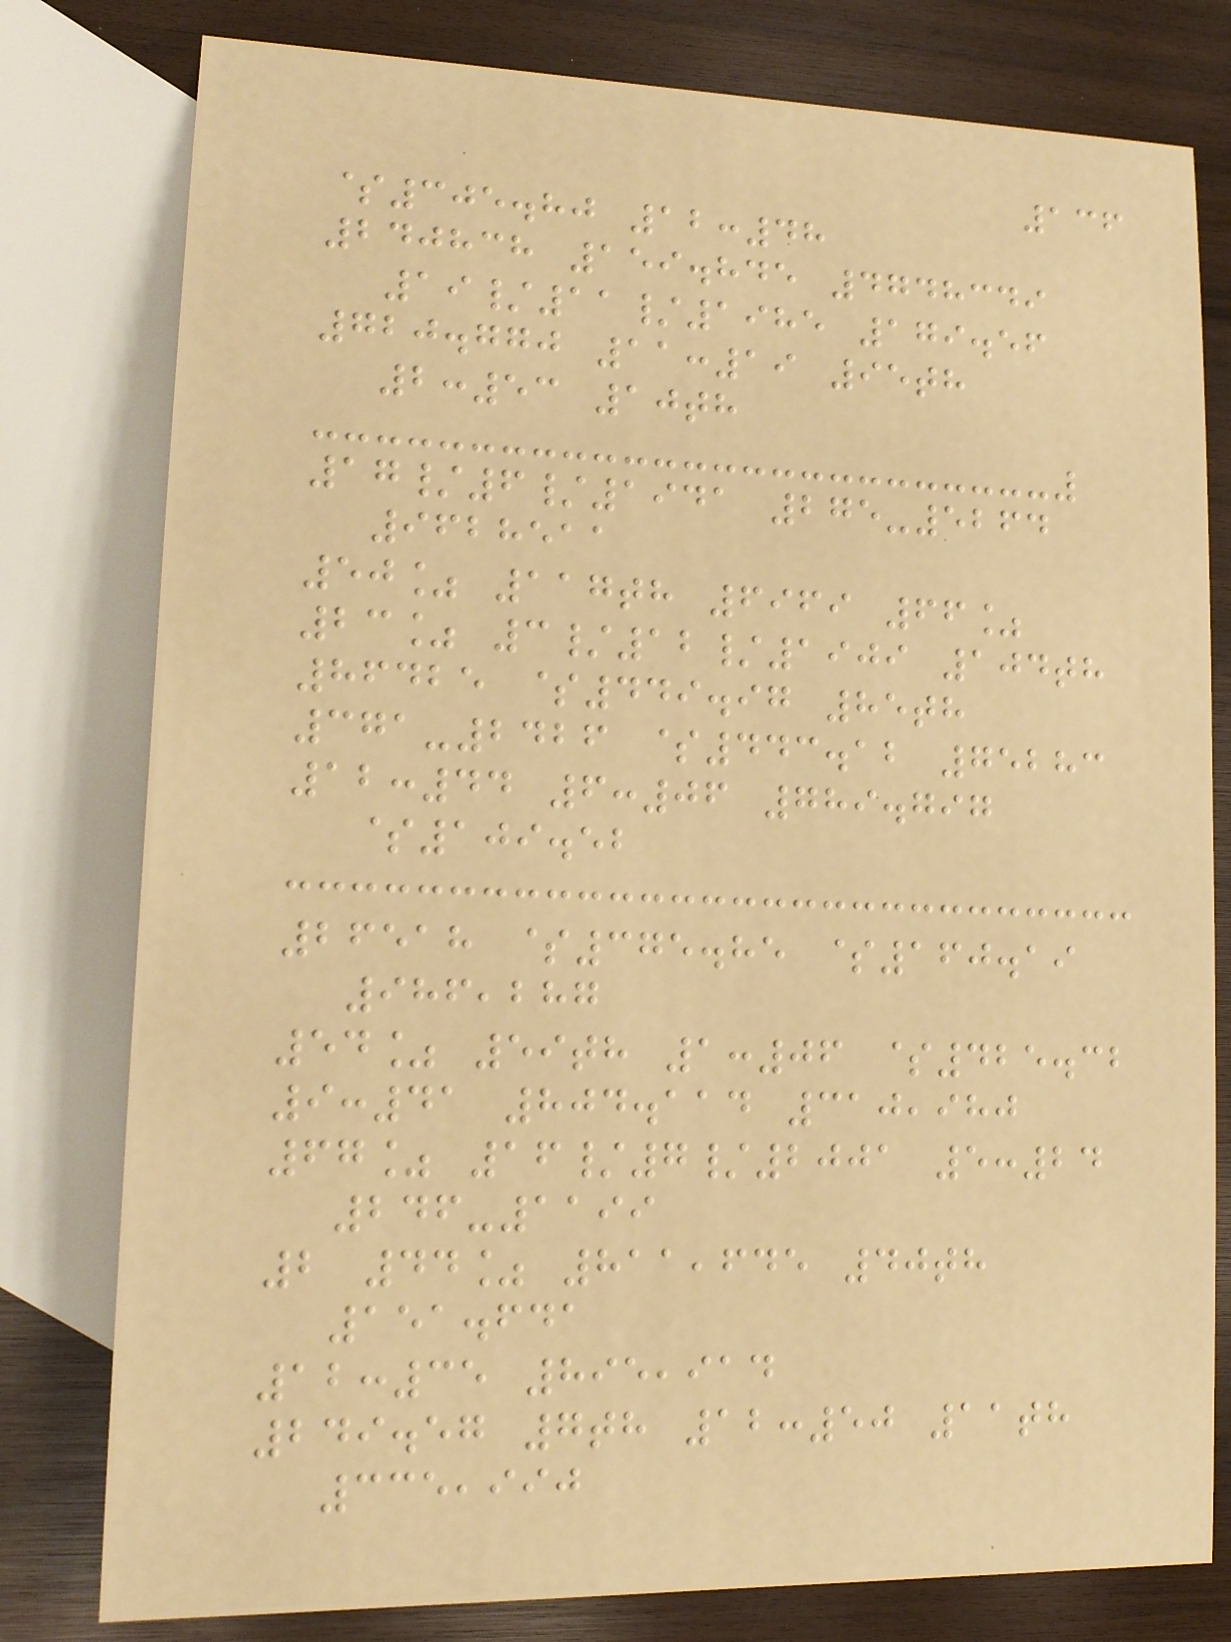136
$305.80 12:48
240838 159.845 4748349
19/11/1985 179.56
720.770 11:19 95th
2:53 10th
17/6/1941 275-5264
9628511
50% 117th 6969 66%
23% 3/12/1909 104th
86425 $449.97 85th
371-2426 $443.12 75283
12:44 6:06 789.797
$109.52
26518 $375.85 $160.19
986,287
54% 59th 1:06 $425.32
9:41 804.114 310,980
67% 16/7/2001 5:24
246-1199
2 44% 811,645 40th
151.641
12:35 895,914
249.57 7th 12:50 11th
335,990
